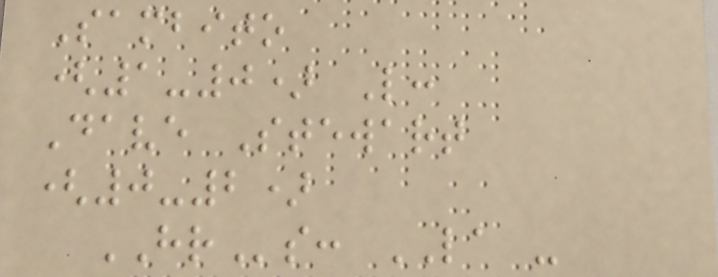Sambito
(1-0) L:
Dave Stewart
(0-2)
HRs: LA -
